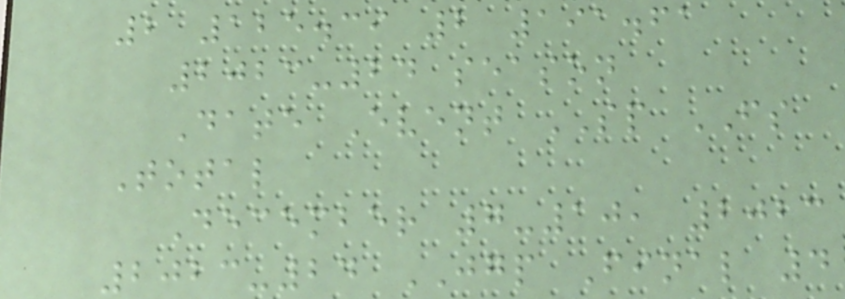2 125.39 2 191.61
2023-24 season
Date Event SP FS
Total
December 7-10, 2023
2023-24 JGP Final 4
